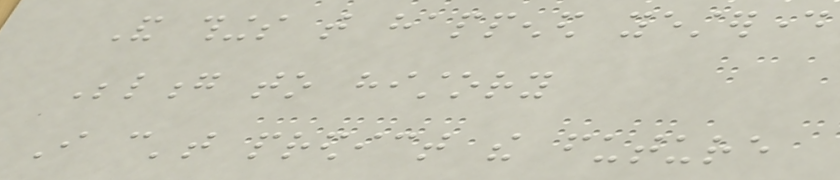And things that happened yesterday
Belong to history
I can't predict the future
